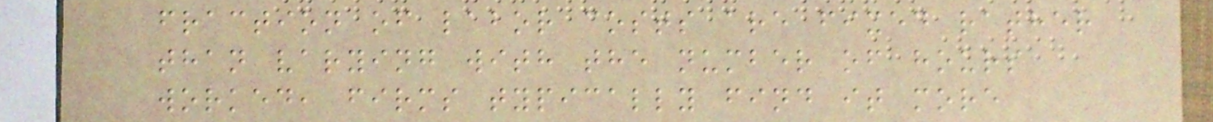fraction of labor costs are fixed rather
than varying with the number of hours
worked, firms typically find it more
